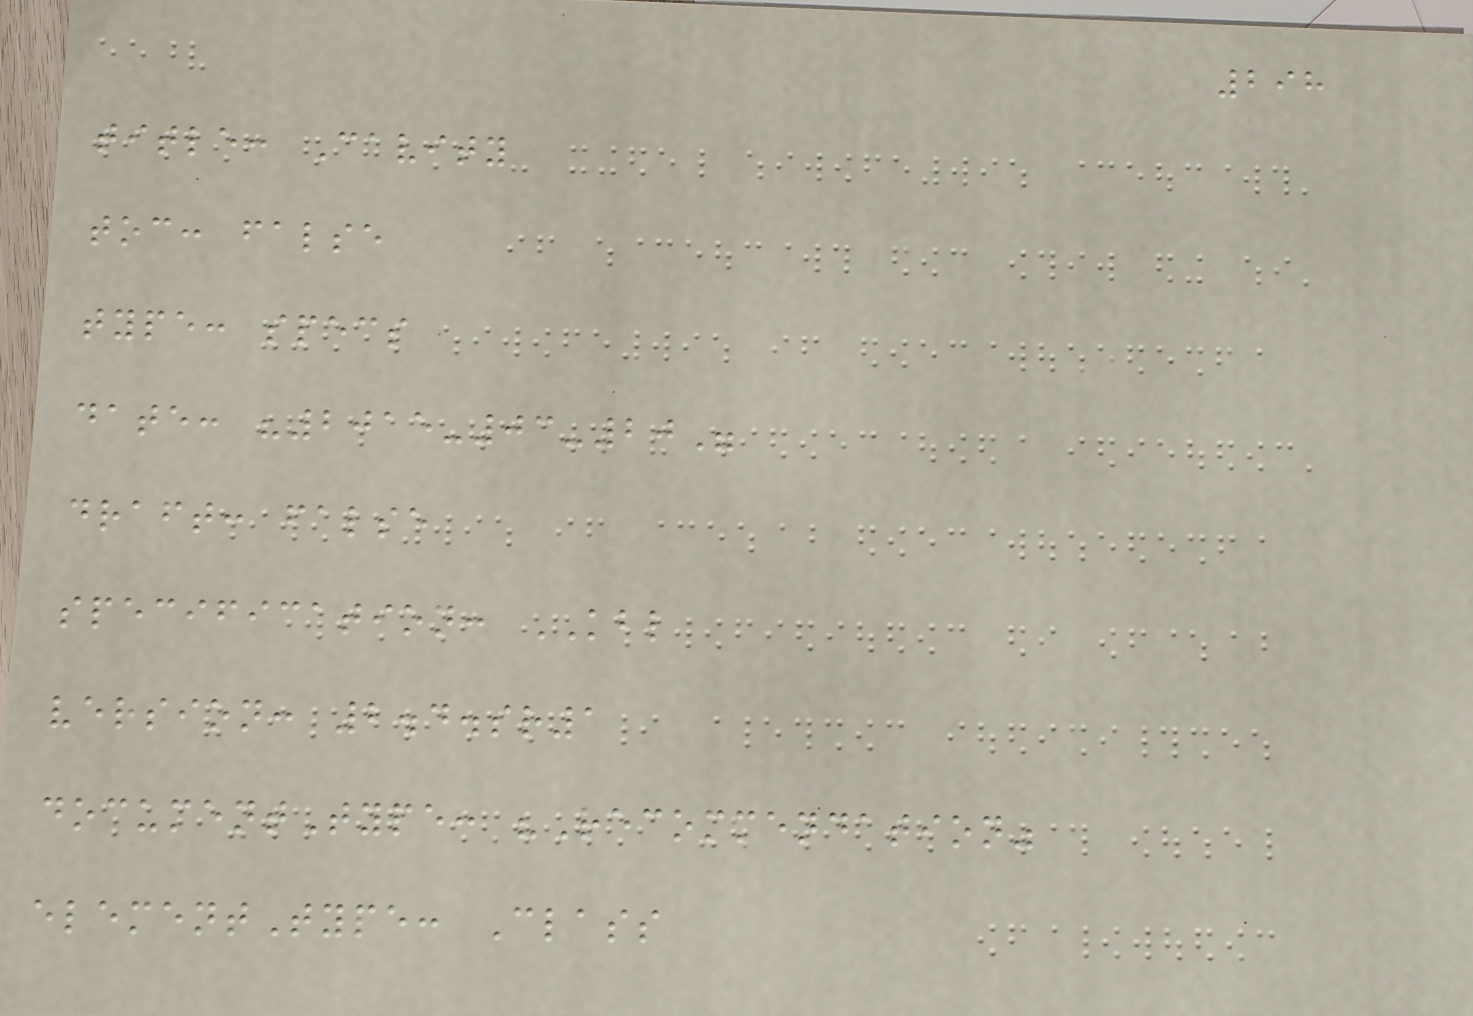298
title: Cavity
toc: false
type: specs
date: "2015-03-20"
draft: false
specification: KBL
version: 2.4.sr1
documentType: "Recommendation"
elementType: Class
